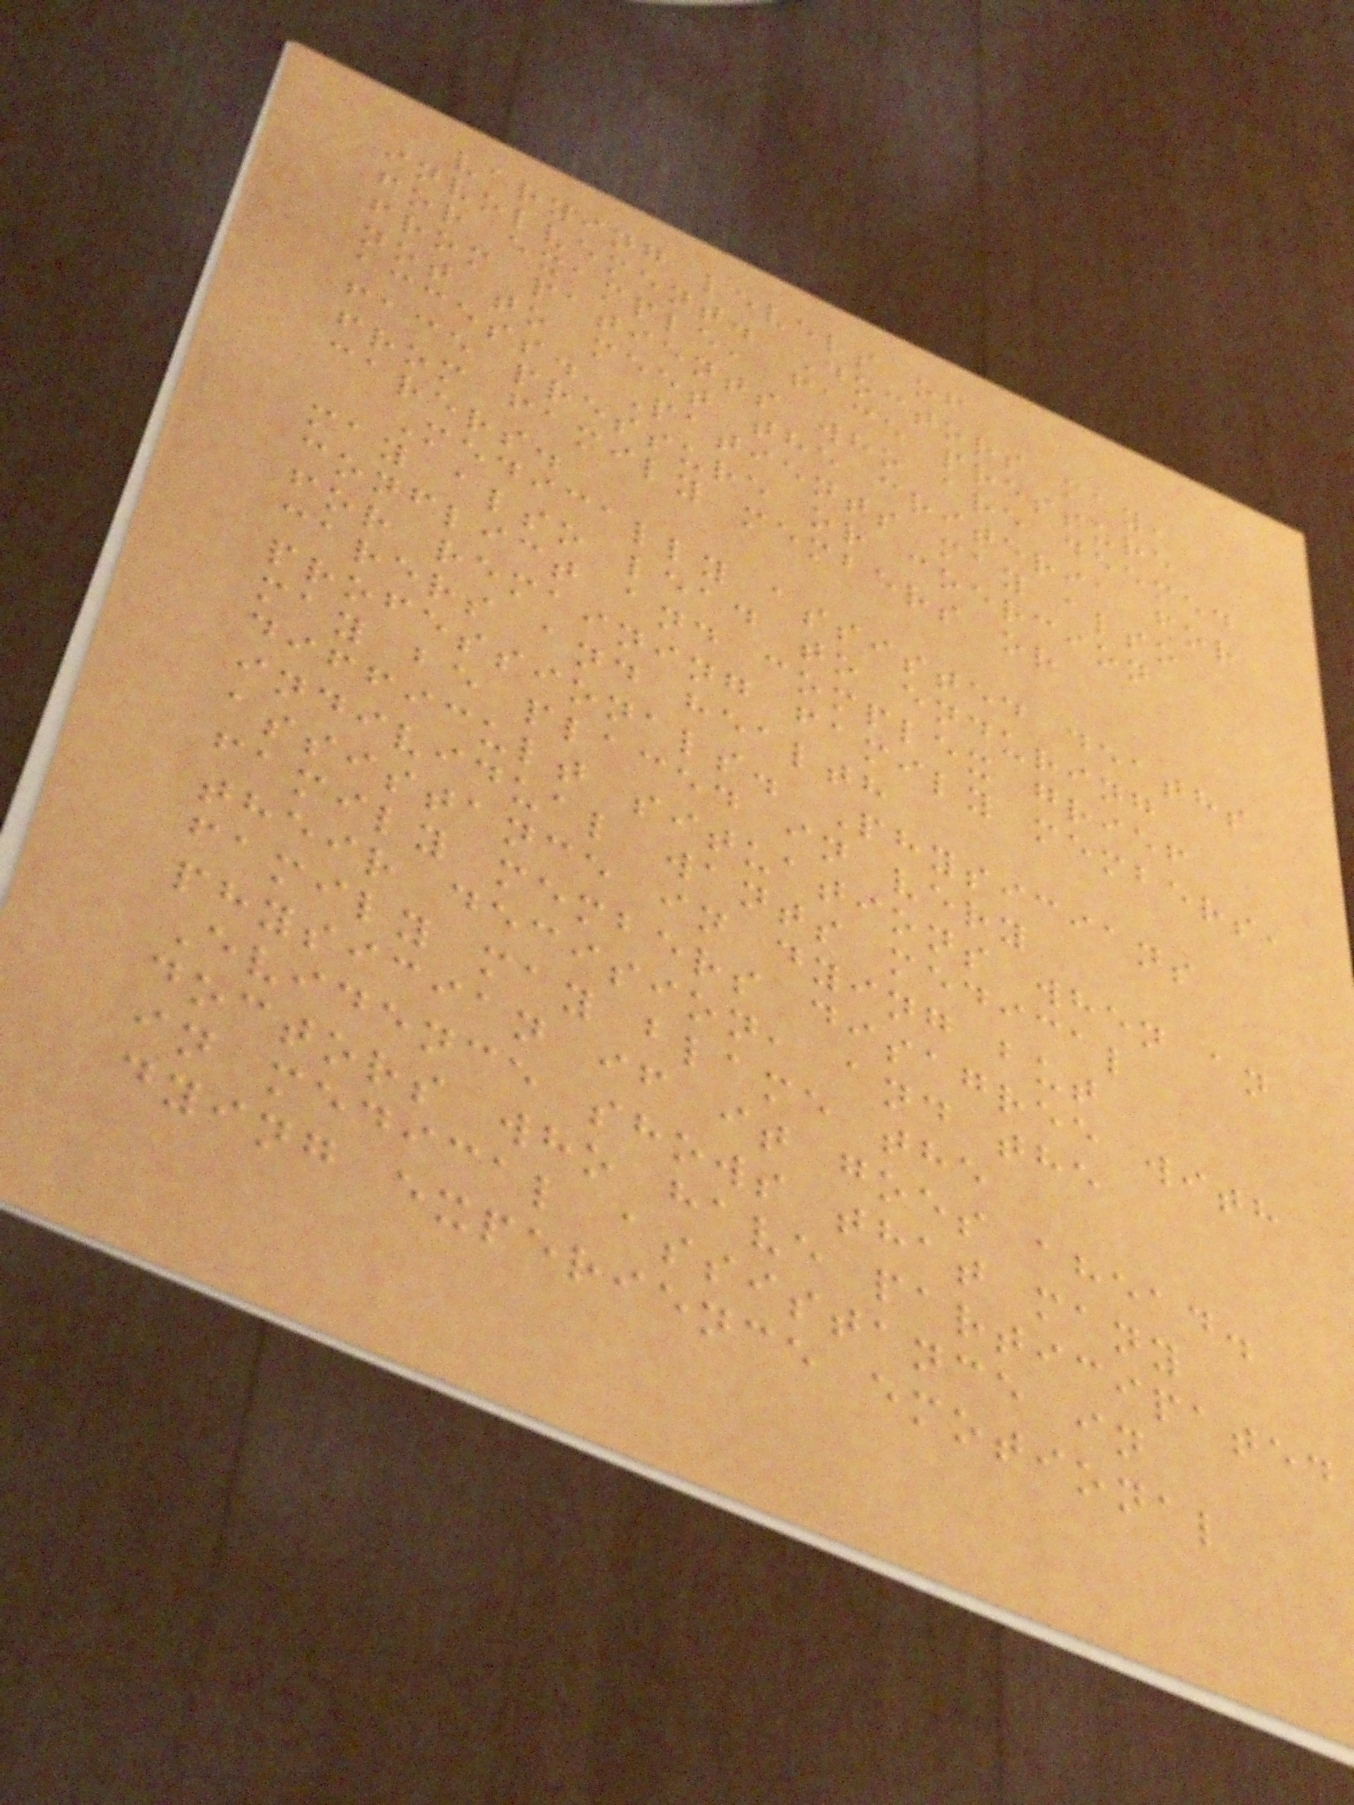varying levels of
involvement. Doctors may,
for example, face pressure
from patients who are deemed
not to meet the criteria for
access. Patients may also
face pressure or coercion
from family members or
carers.
Medically assisted deaths
may also lead to enduring
conflict and complex grief
for remaining family members,
carers and health
professionals. Physicians
may be placed in very
difficult situations when an
individual wants medical
assistance in dying but
family members disagree with
their decision, and the
family may blame the
physician if it goes ahead.
Evidence shows that many
doctors who have participated
in medical assistance in
dying experience emotional
